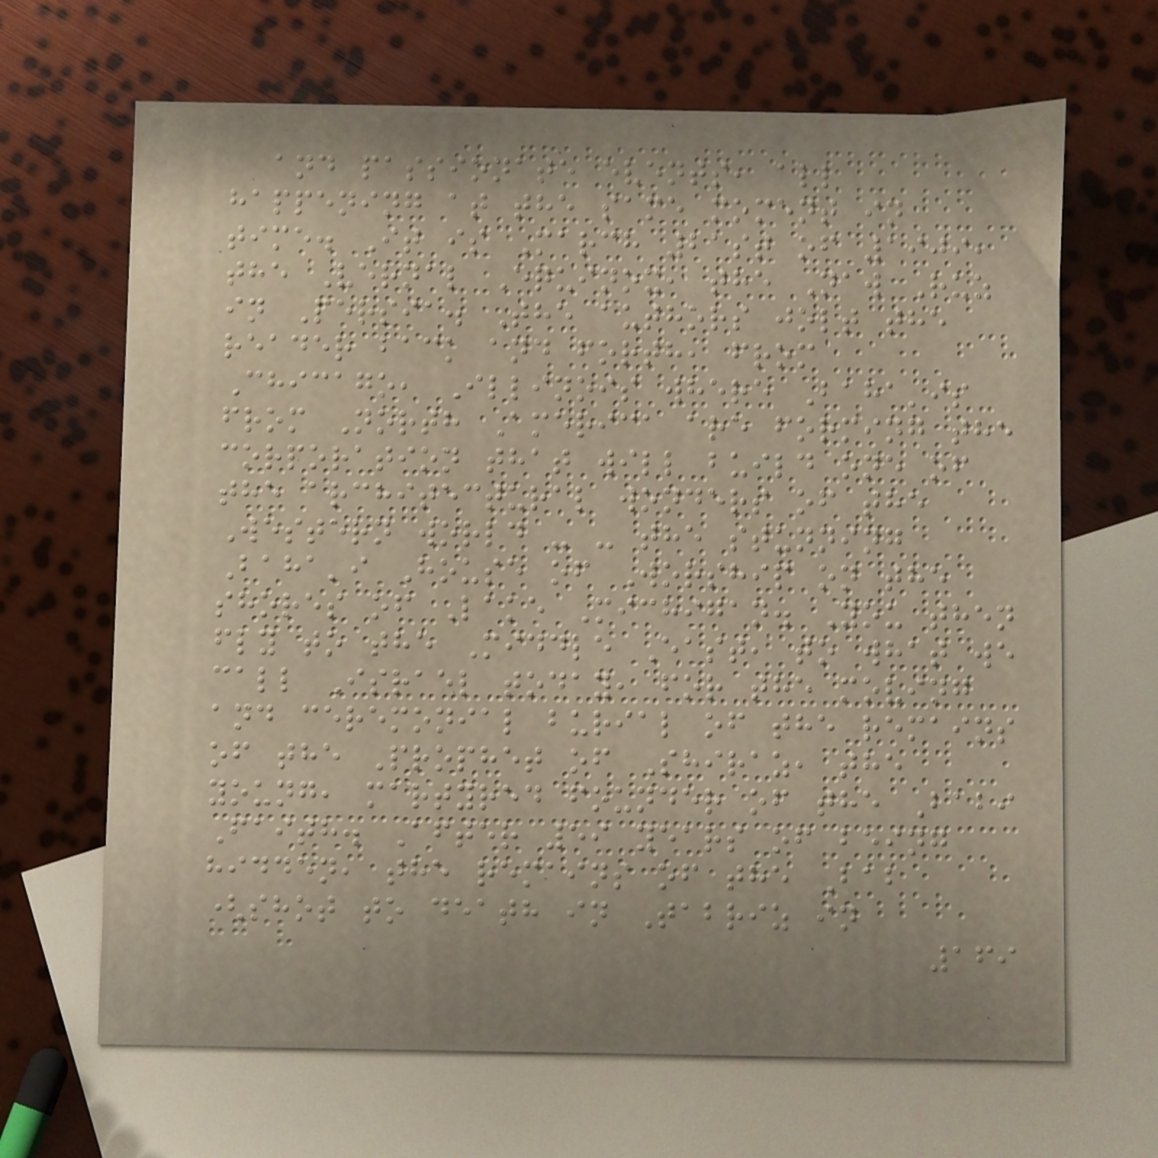and passionate events, all
happening at the same moment in
time. It is March 21st of 1909,
the Vernal Equinox, the Naw Ruz
in Persia. The authors jolt the
reader back and forth, from
Chicago, Illinois where Baha'is
from North America are forming the
corporation that will build one of
the architectural wonders of the
Western world - - the stunning
Baha'i House of Worship on the
shores of Lake Michigan. You then
fly to the Middle East, to what we
call Israel today, for the moving
and ceremonial burial of the remains
of the Prophet of Shiraz, the
young, martyred founder of the Babi
Faith. After 59 years of being
hidden, the remains of the Bab
(shot to death in Tabriz in
169
